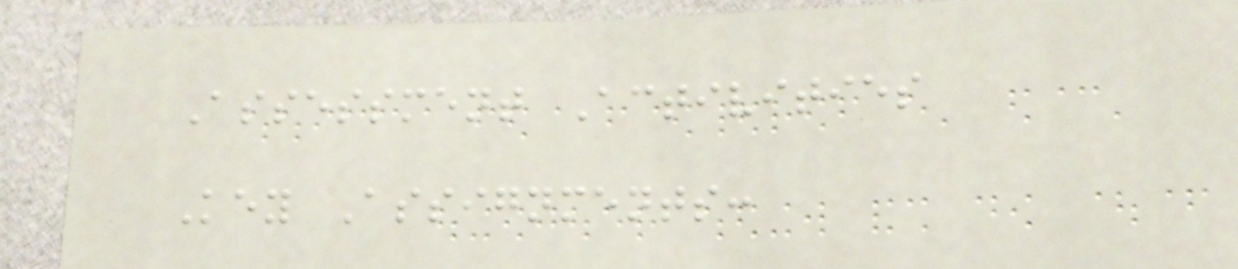Assessment Activities
Key Assignments:
